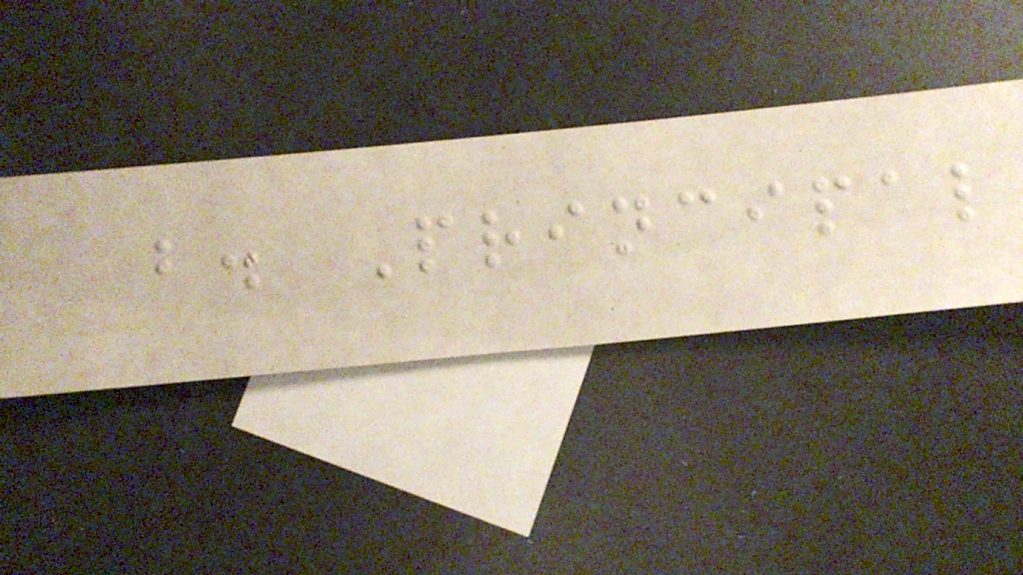b. Principal
